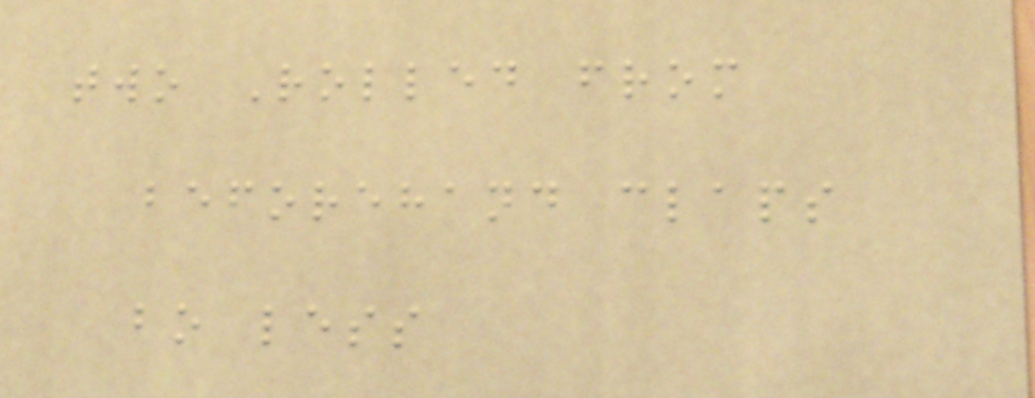two Rolled from
beforehand claps
bo less
